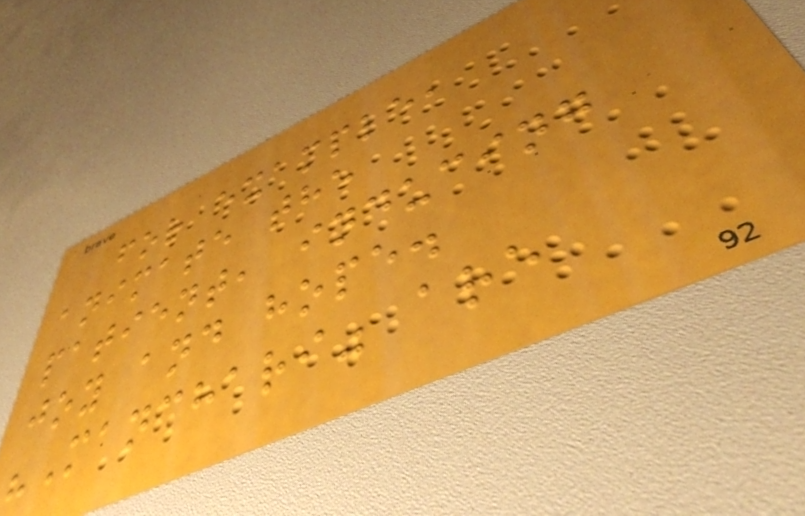for example,
animate the
patient, inducing
joy and hope.
"Manchari" are
